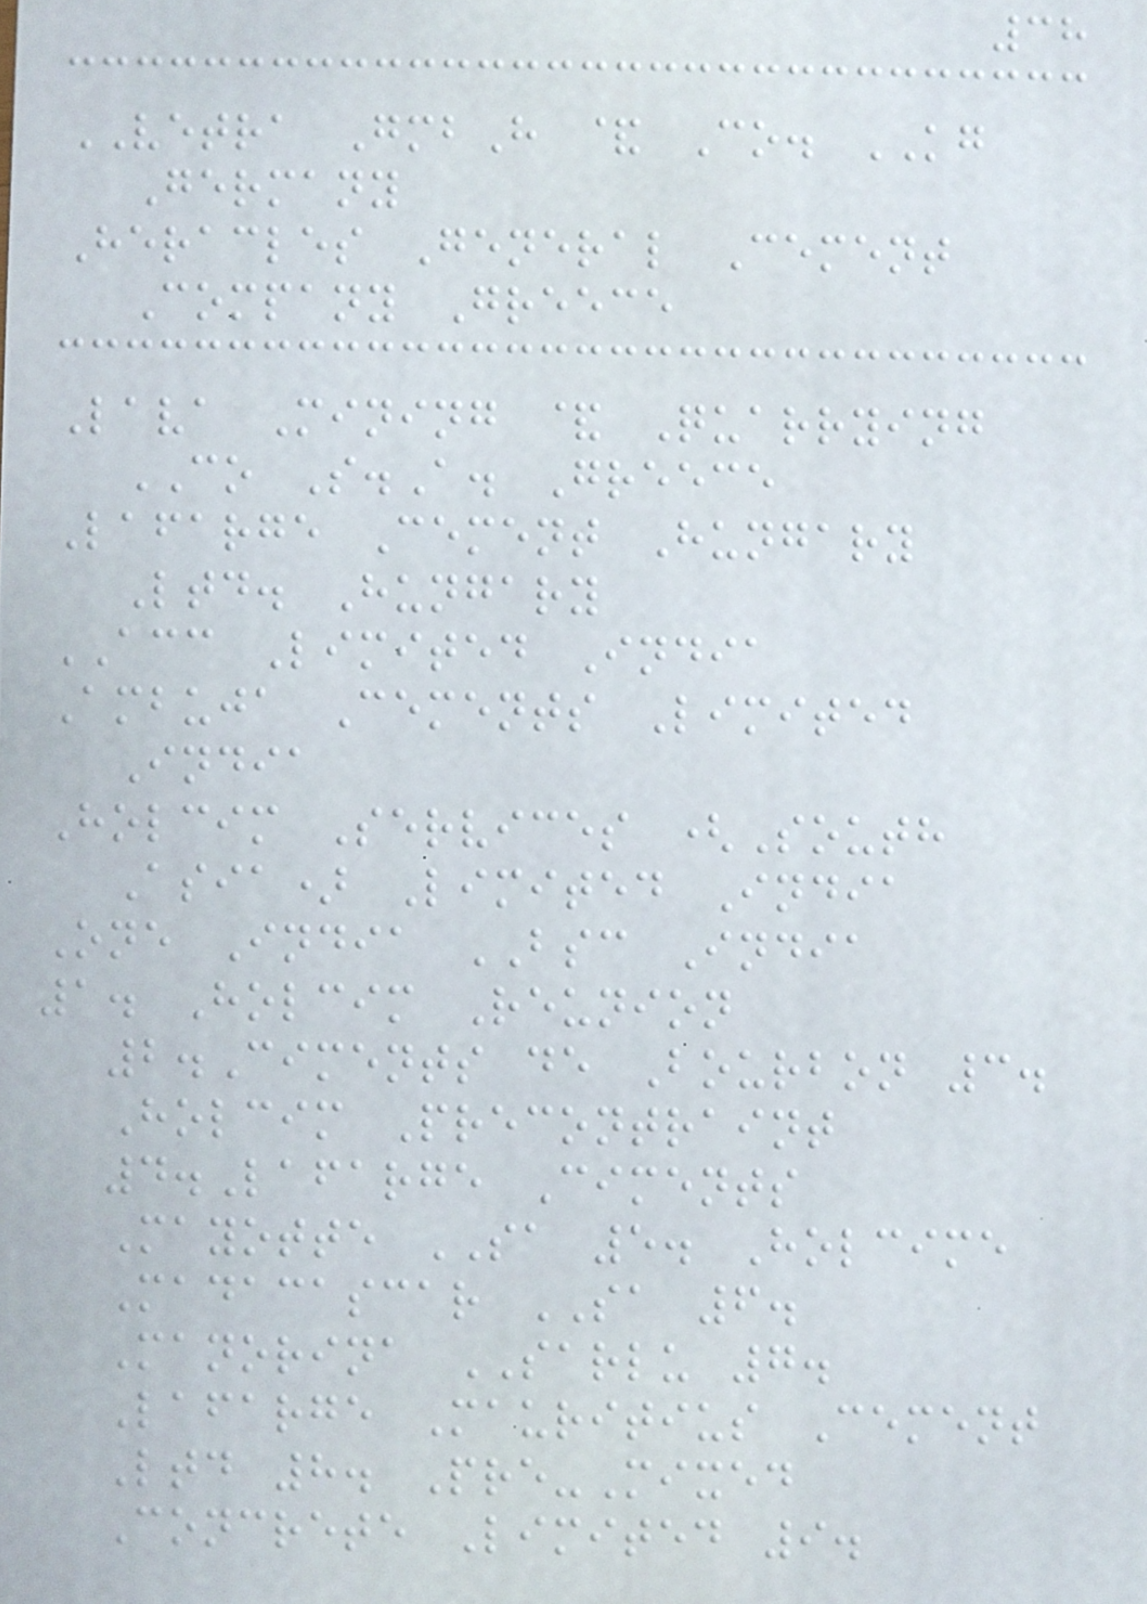38
VETRA GmbH & Co. KG
Germany
Heracles General Cement
Company Greece
Lava Mining & Quarrying
CO S.A. Greece
Lafarge Cement Hungary
Ltd. Hungary
ACC Limited India
Ambuja Cements Limited
India
Holcim Services (South
Asia) Limited India
One India BSC India
1. Holcim Reunion
2.Ciments de Bourbon 3.
Holcim Precontraint
4.Lafarge Ciments
Mayotte SA 5. Holcime
Madacascar SA 6.
Manorina SARLU 7.
Lafarge Mauritius Cement
Ltd 8. Pre-Mixed
Concrete Limited 9.
